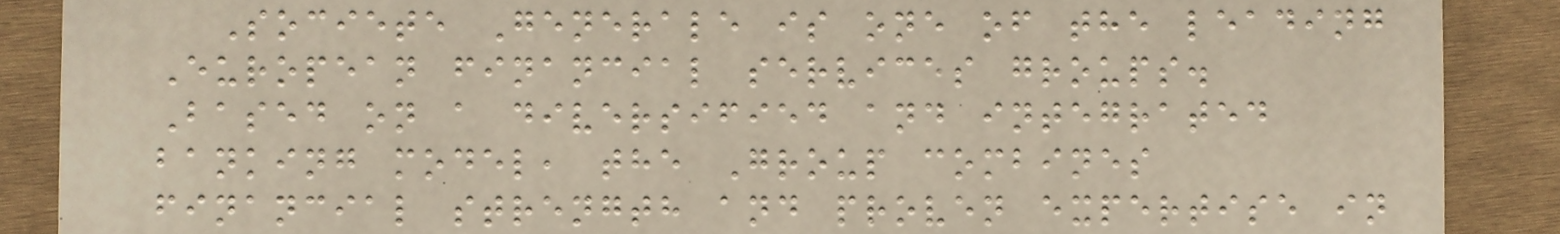Societe Generale is one of the leading
European financial services groups.
Based on a diversified and integrated
banking model, the Group combines
financial strength and proven expertise in
